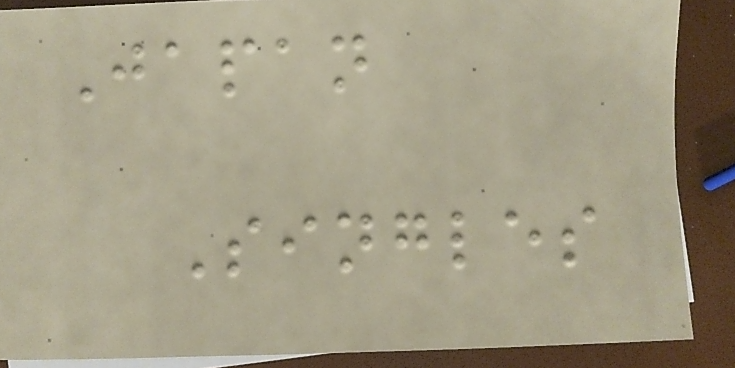Japan
Singles
